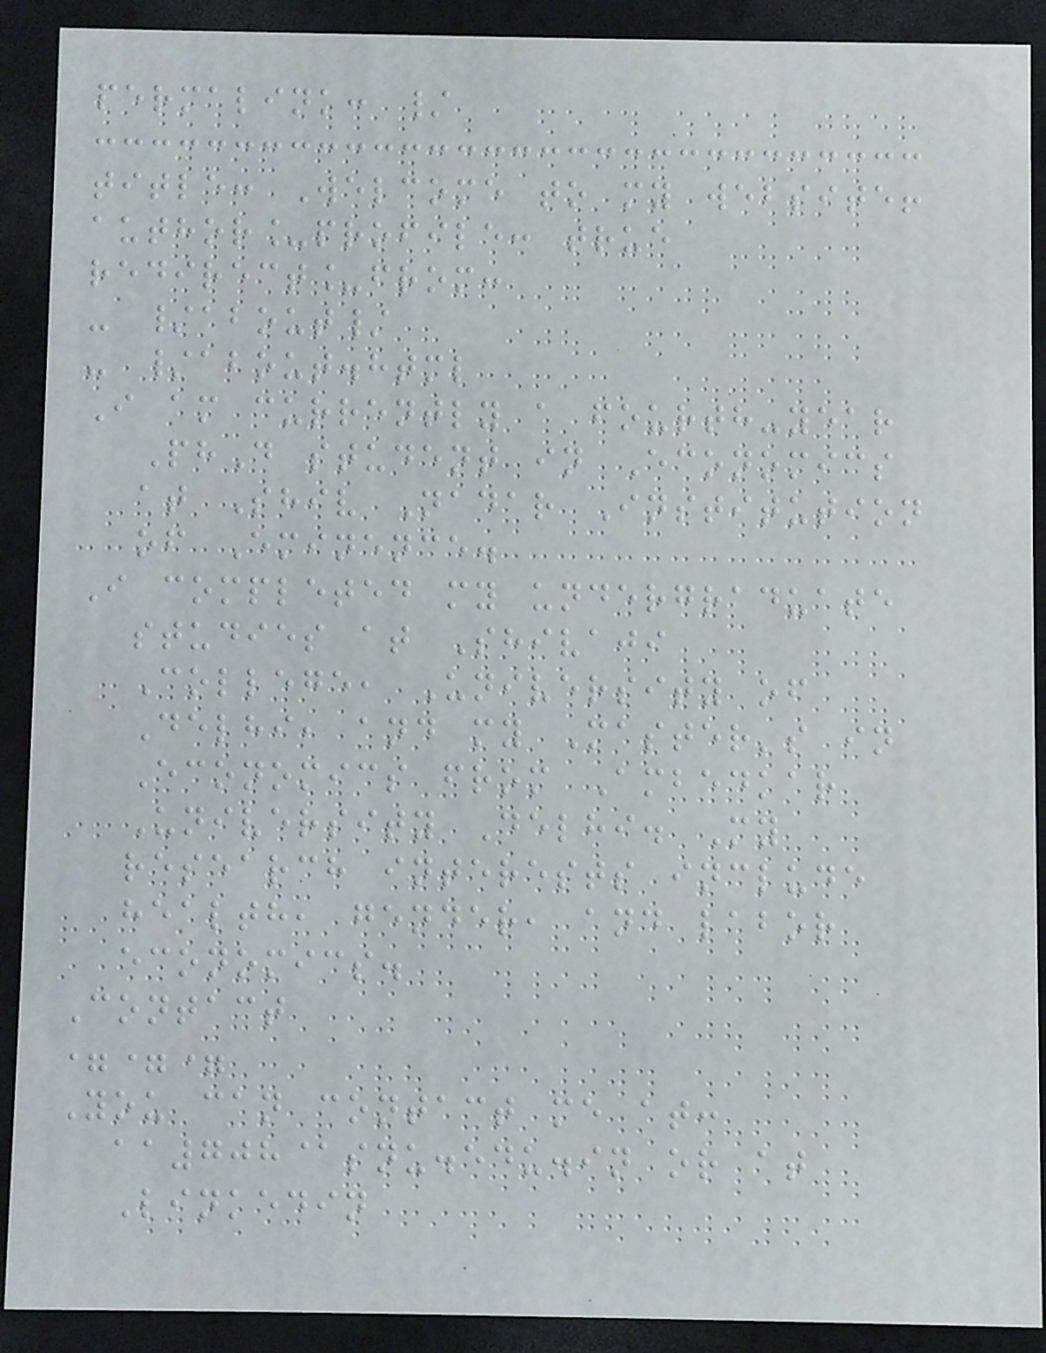permalink: /
title: Welcome to my website!
author_profile: true
redirect_from:
- /about/
- /about.html
I am currently a fourth-year
PhD student in Economics
at Shiv Nadar Institution
of Eminence.
I completed my undergraduate
studies at Shivaji
College, University of
Delhi, and my Master's in
Economics from Ambedkar
University Delhi. My
research interests include
health, gender, and labor
economics.
Contact
===
You can contact me at:
aa708@snu.edu.in or at
Linkedin
